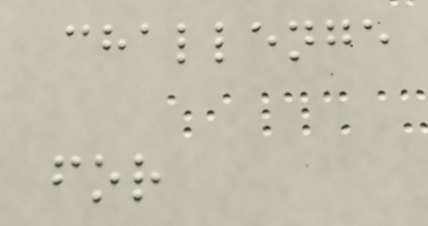challenge
for
